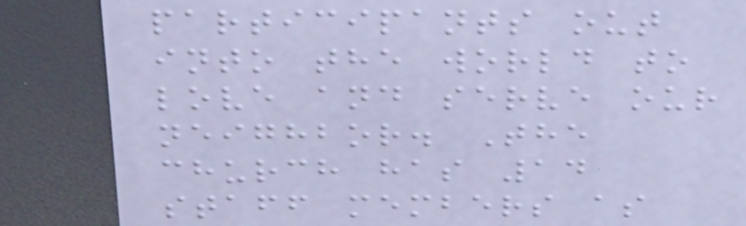participants out
into the world to
love and serve our
neighbor. The
church has 14
staff members as
